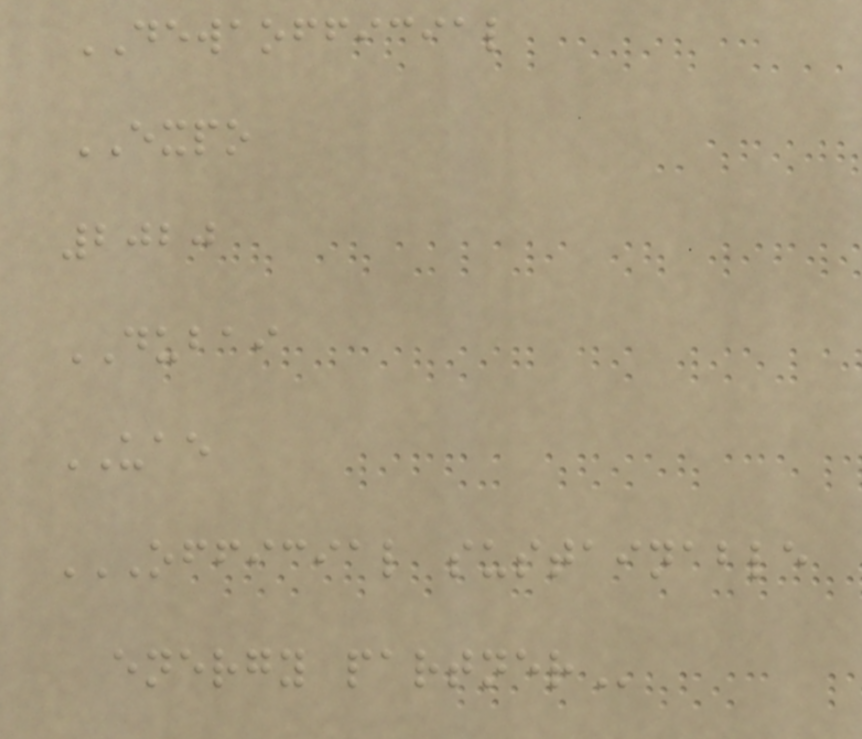DEWAOFFICIAL
EXPO
2020
DUBAI
UAE
OFFICIAL SUSTAINABLE
ENERGY PARTNER
